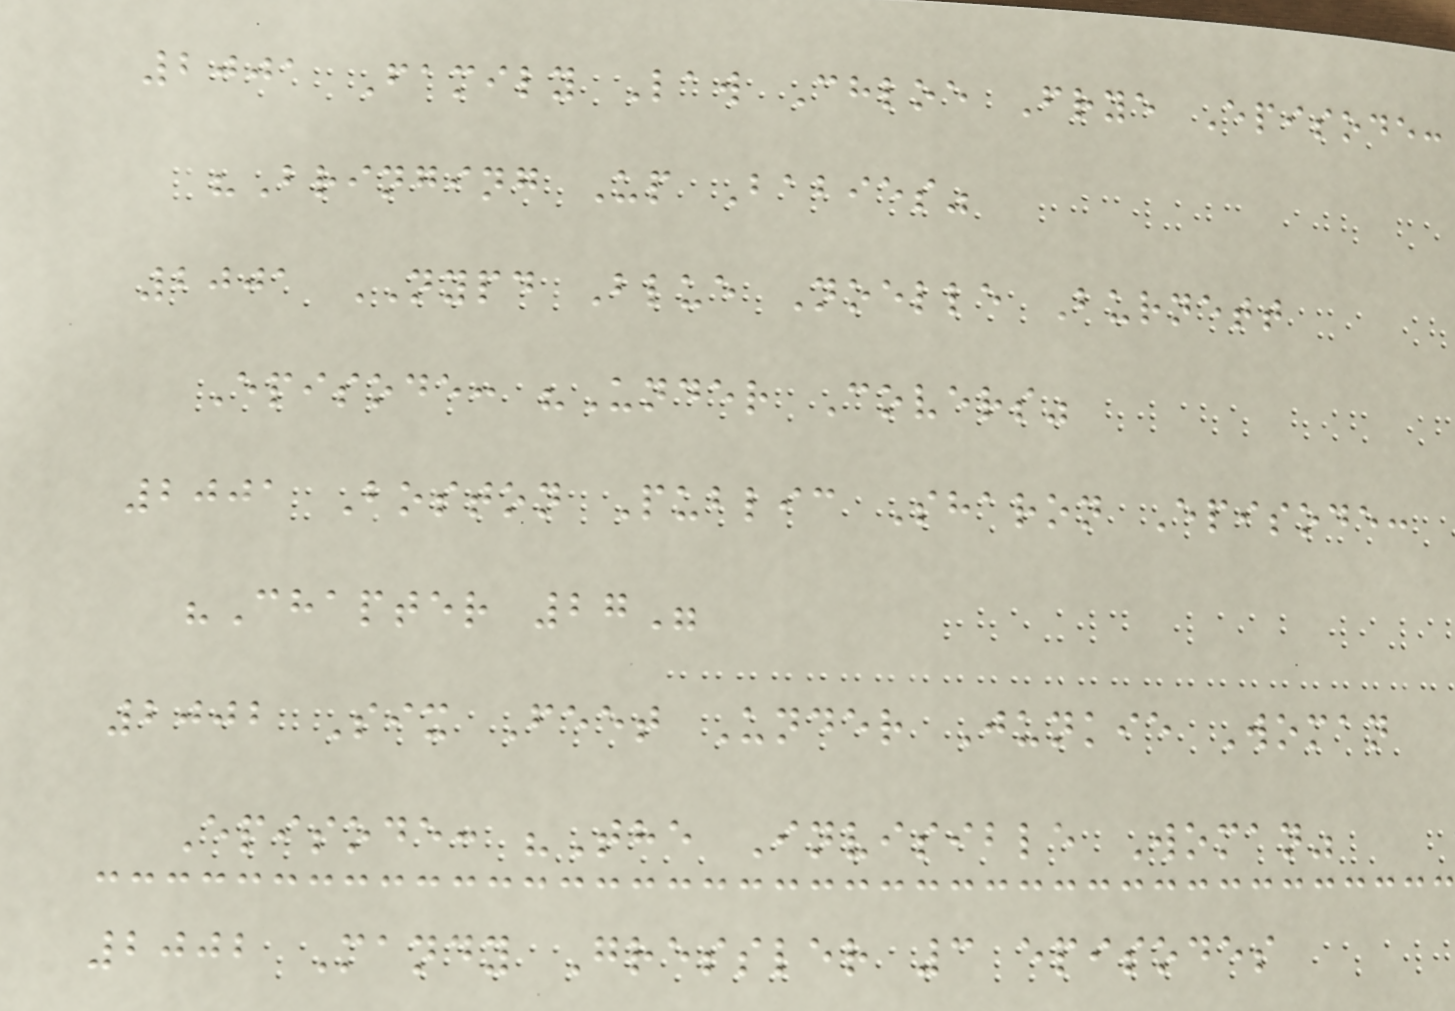2001 Family Law Chloe Frye Episode:
"Bringing Up Babies"
2001 NYPD Blue Noelle Burnett
Episode: "Under Covers"
2001 Boston Public Sharon Episode:
"Chapter 27"
2002 Six Feet Under Junkie Woman
Episode: "The Invisible Woman"
2002 Mandy Gressler 3 episodes
